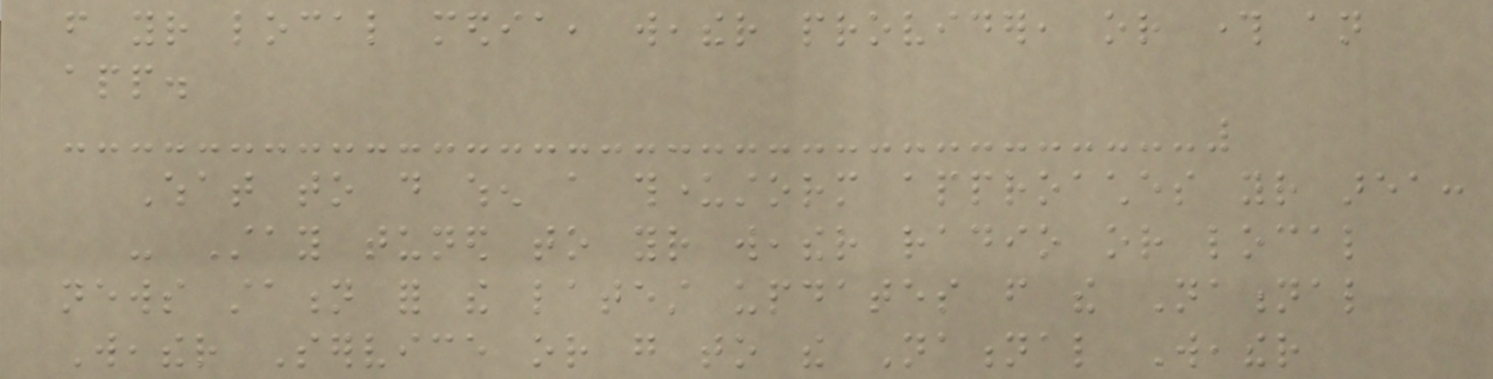from your local media, weather provider, or through an
app.
What to do when a thunderstorm approaches your area:
- Stay tuned to your weather radio or local
news station for the latest updates from the National
Weather Service or go to the National Weather
